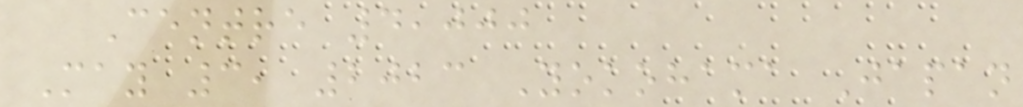Centre 4,000
May 3, 2023 Yokohama Japan
